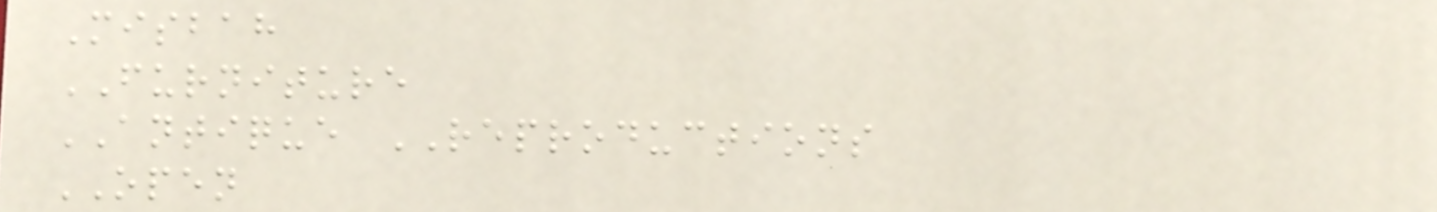Misbah
FURNITURE
ANTIQUE REPRODUCTIONS
OPEN
